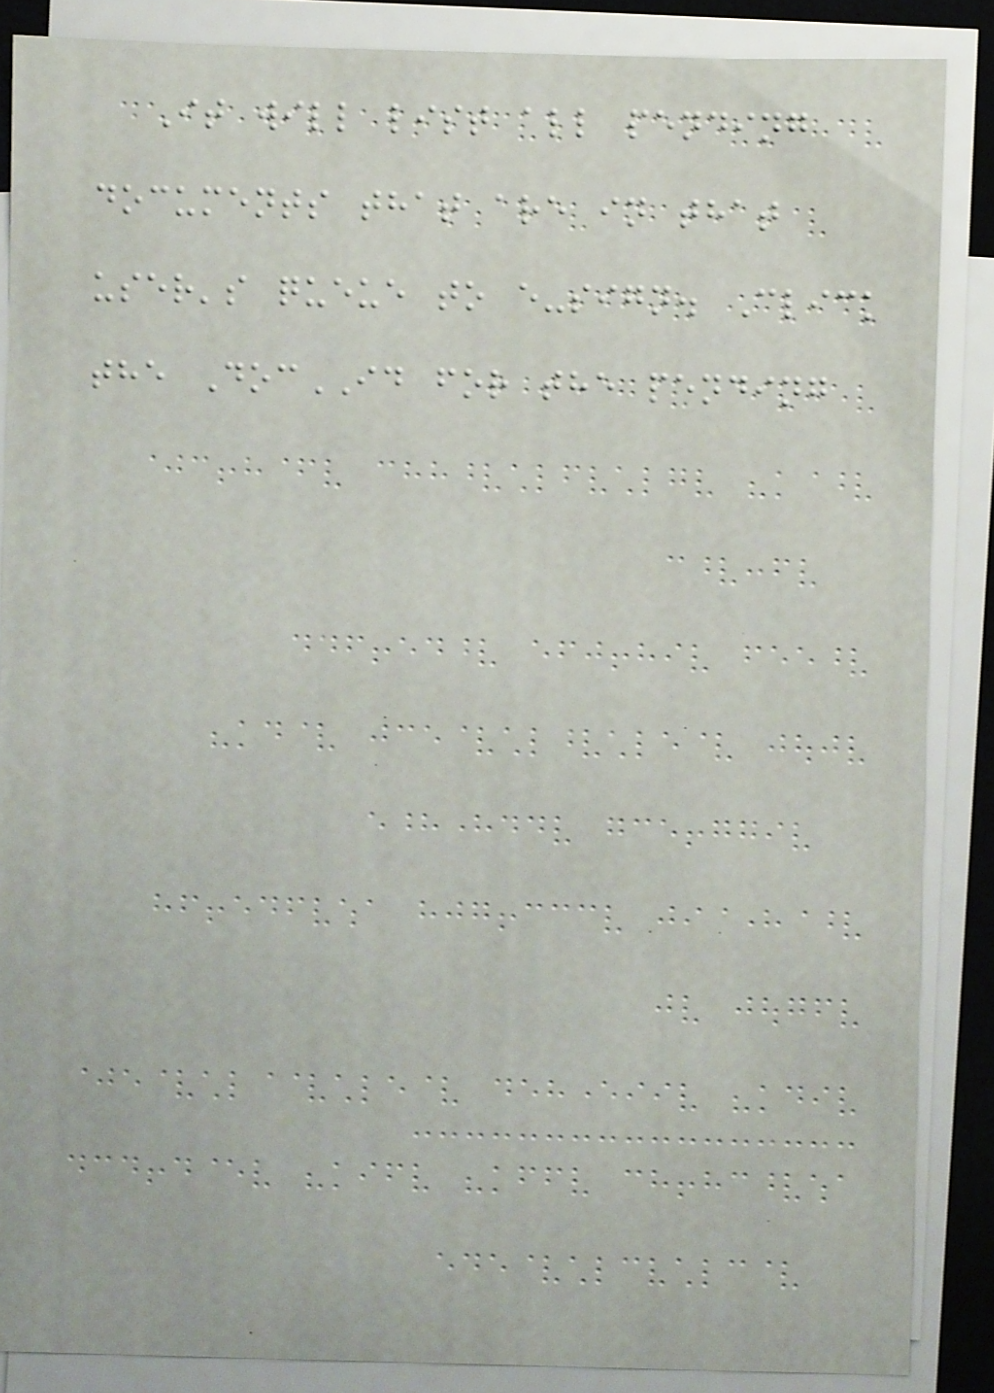It will list all pending
documents that are in that
user's queue to e-sign. Click
the DocID for the pending
